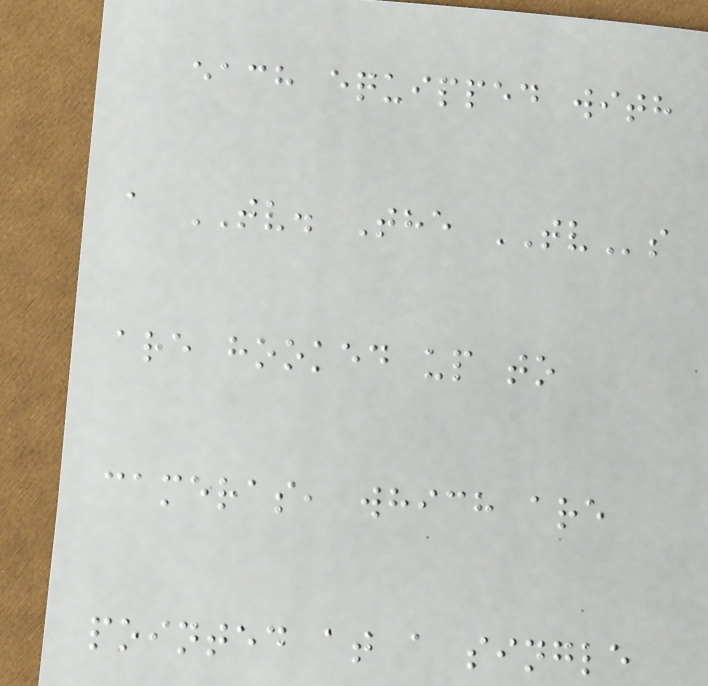each equipped with
a TV. The TVs
are hooked up to
cameras, which are
pointed at a single
